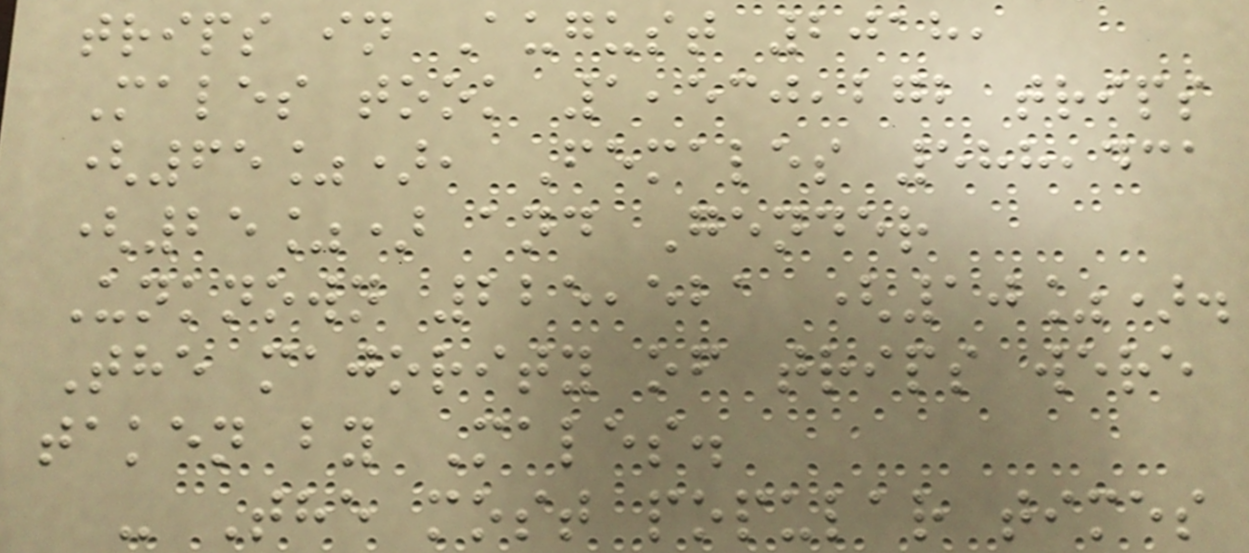trips in August 2018,
Males took 1,530,272 trips
(65%), Females 588,431
(25%) and Gender
Unknown 225,521 (10%).
The majority of trips were
taken by Males.
- The most popular times
